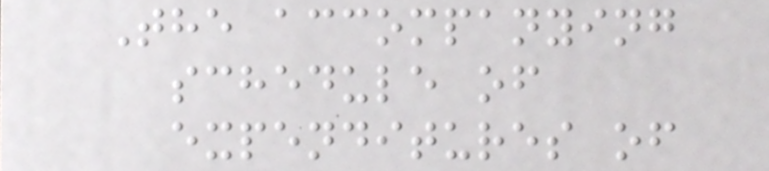The accompanying
schedule of
expenditures of
